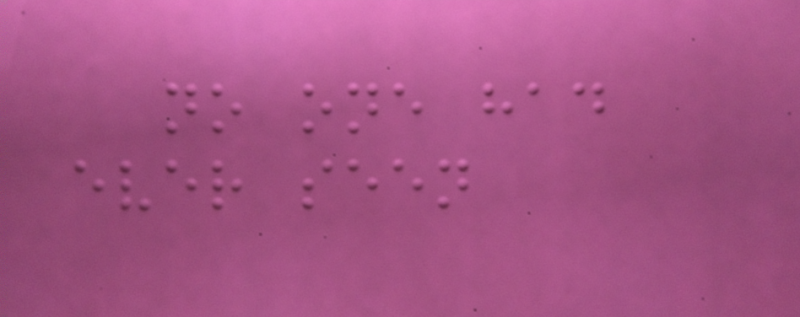no one had
ever seen
